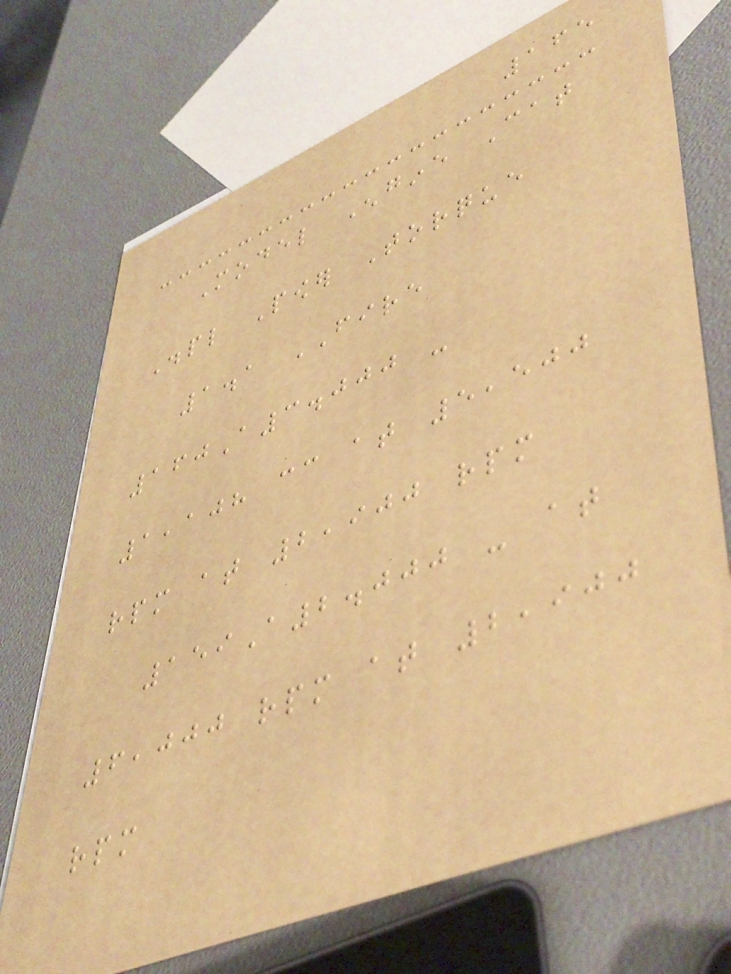165
Model Engine Cat
Displ Power Torque
1.1 FIRE
160A3.000 -
1,108 cc at 5,500
rpm at 2,900 rpm
159A2.000 - at
6,000 rpm at 2,900
rpm
